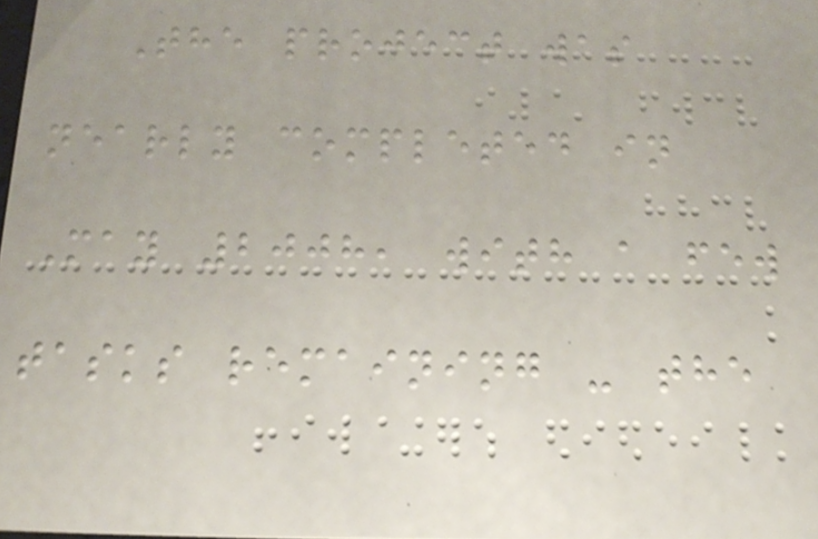The project was
nearly completed in
May 2008, with a few
tasks remaining - the
